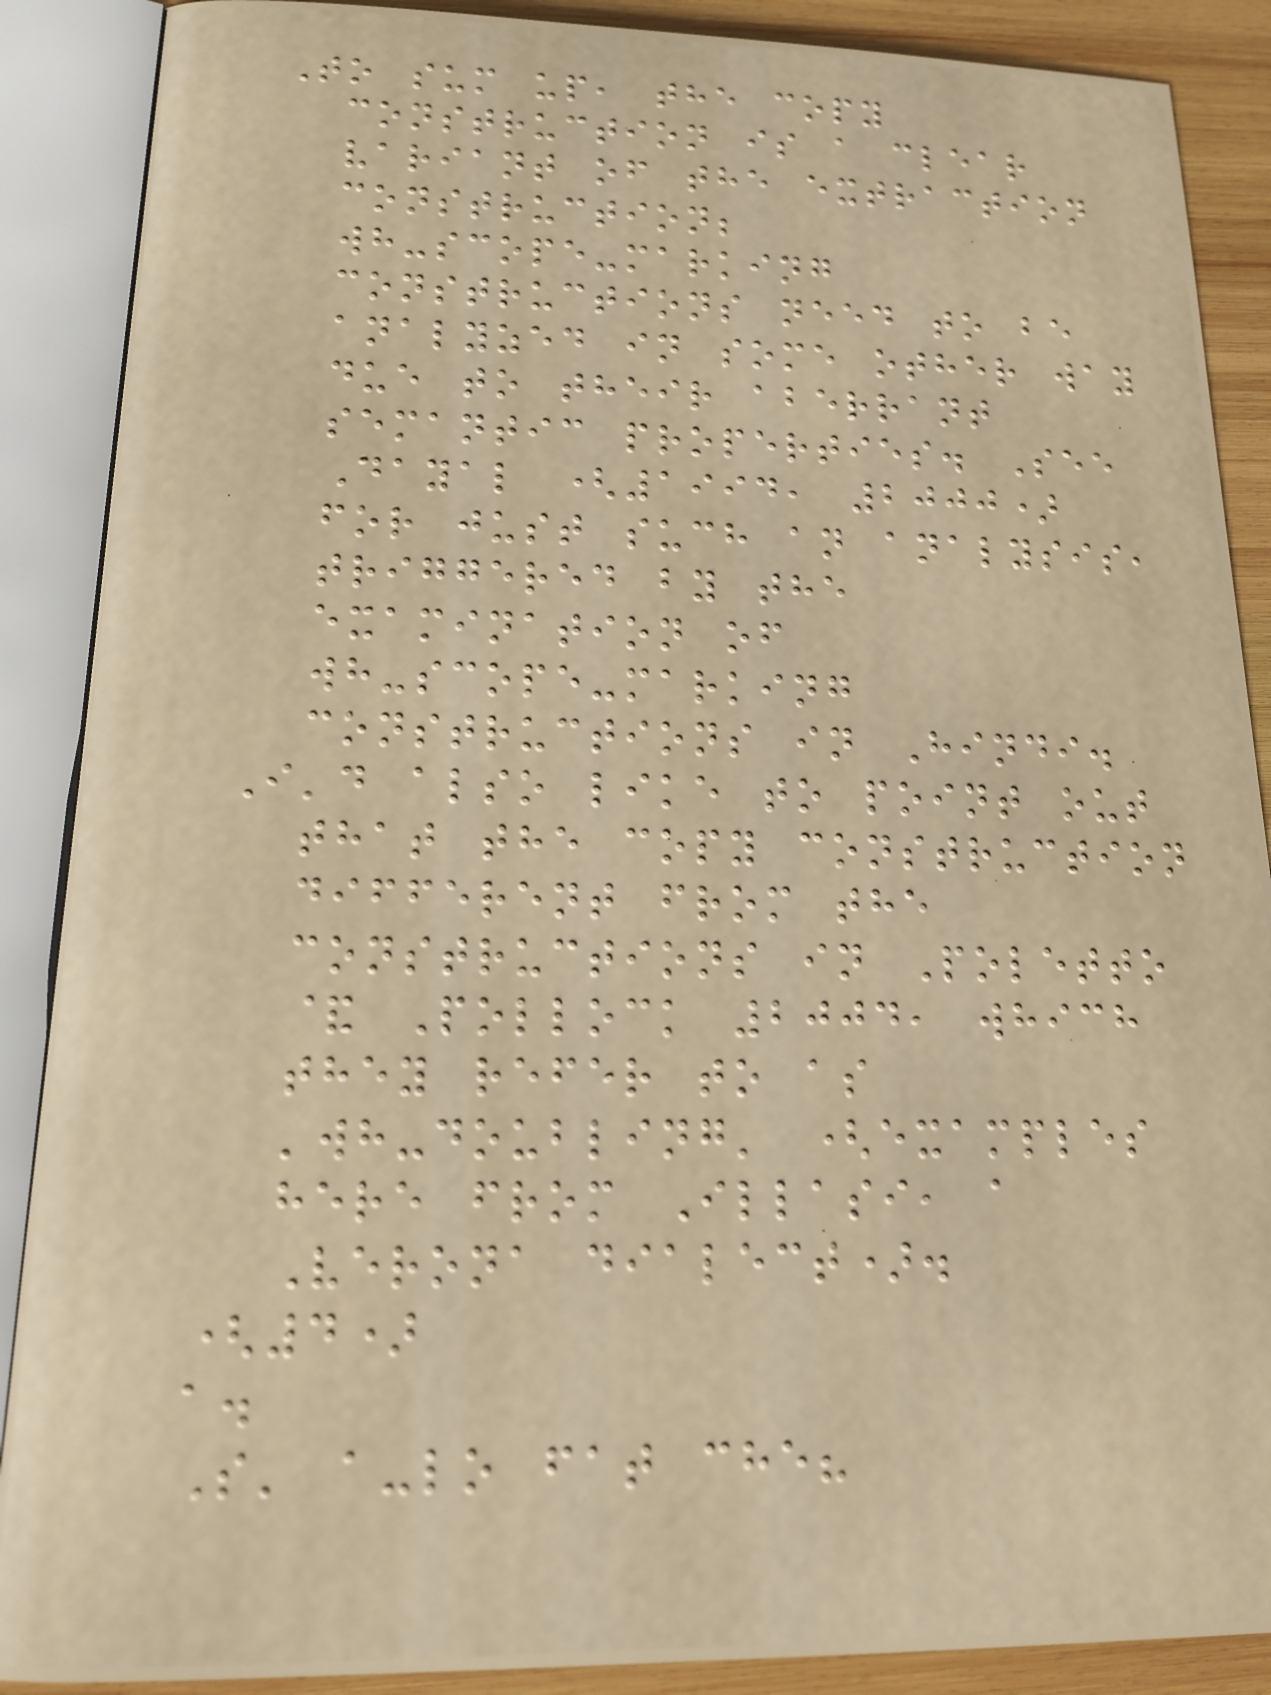To sum up, the copy
construction is a clear
variant of the extraction
construction;
wh-scope-marking
constructions need to be
analyzed in some other way
due to their aberrant
semantic properties. See
Dayal (1994, 2000)
for just such an analysis,
triggered by the
examination of
wh-scope-marking
constructions in Hindi.
I'd also like to point out
that the copy construction
different from the
constructions in Poletto
& Pollock 2004, which
they refer to as
'wh-doubling' (examples
here from Illasi, a
Verona dialect).
(4)
a.
S' a-lo fat che?
